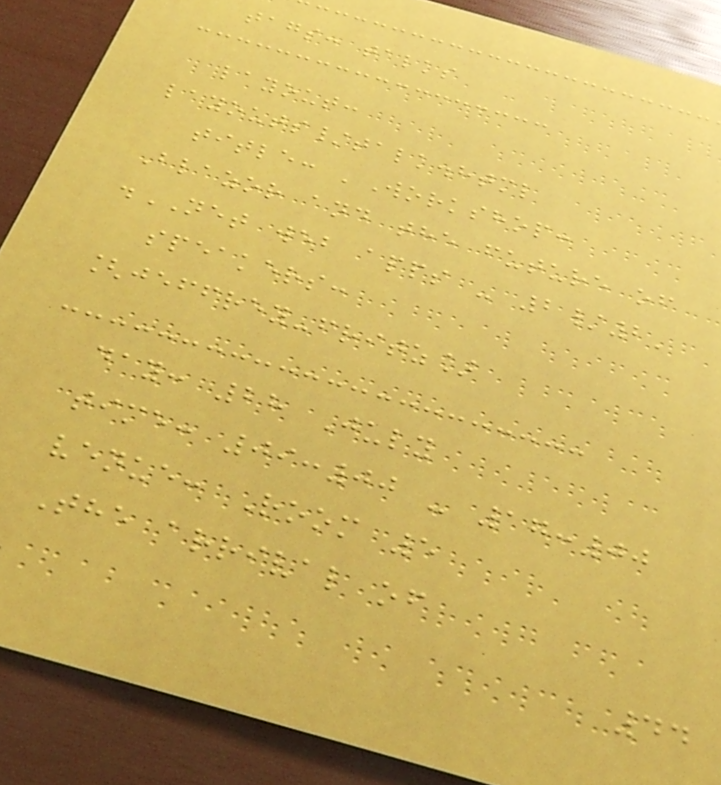tags: talks
layout:
layouts/talk.html
title: 'Workshop:
Blazor and the future of
.NET web apps - 2/2'
speakers:
[jeffrey-fritz]
day: 28 July
time: 09:00 - 17:00
venue: Room 5
The arrival of
44
